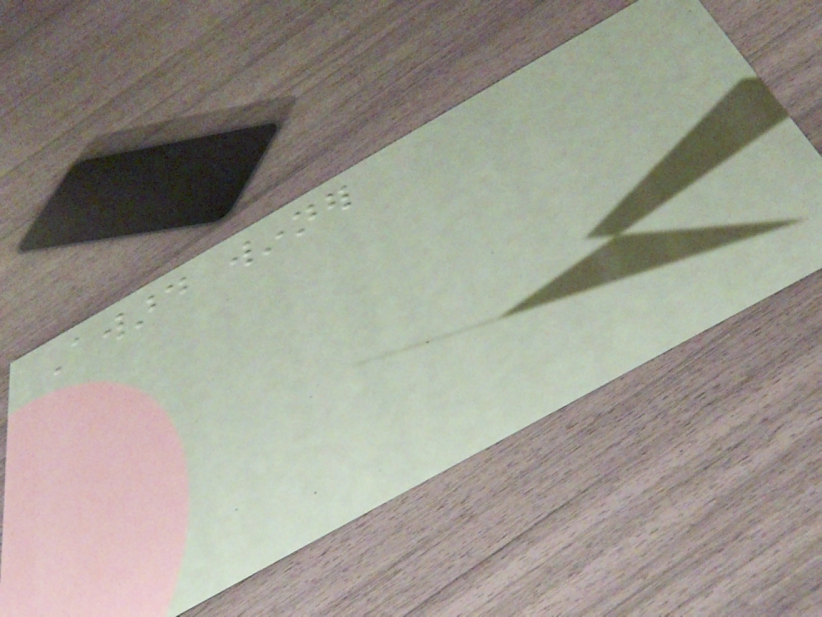Award winner
